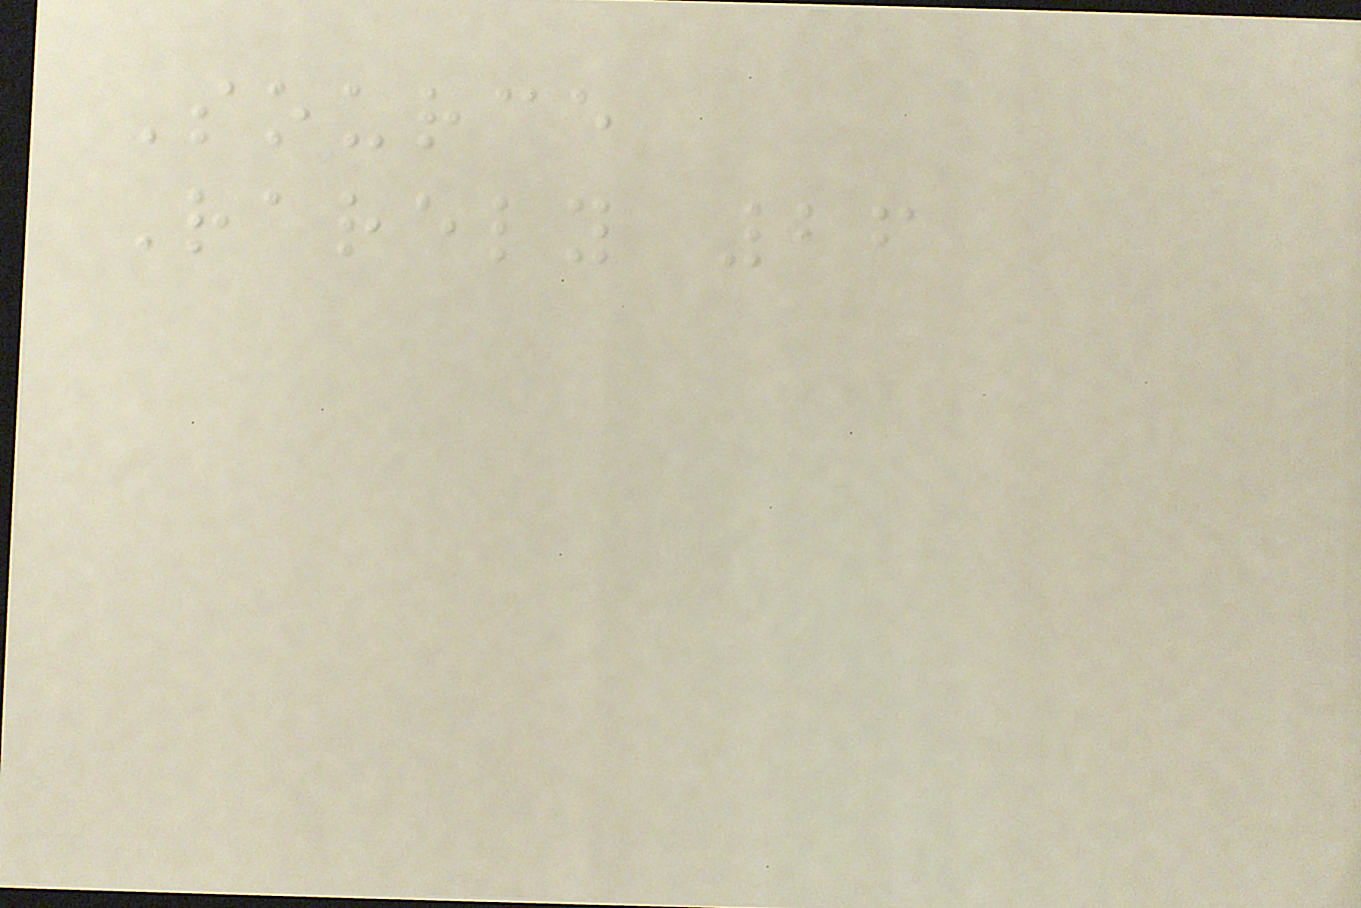Source
Rarely 26
